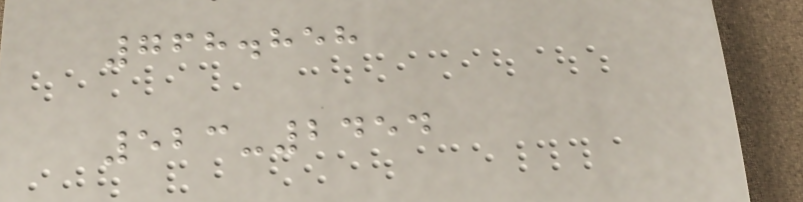768.858
523-2454
